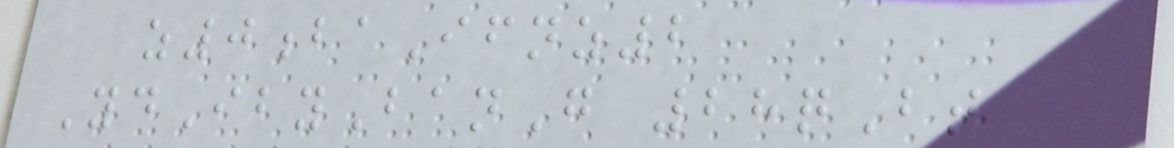z0baIfnz2
YdIbyBanG 28qBt
